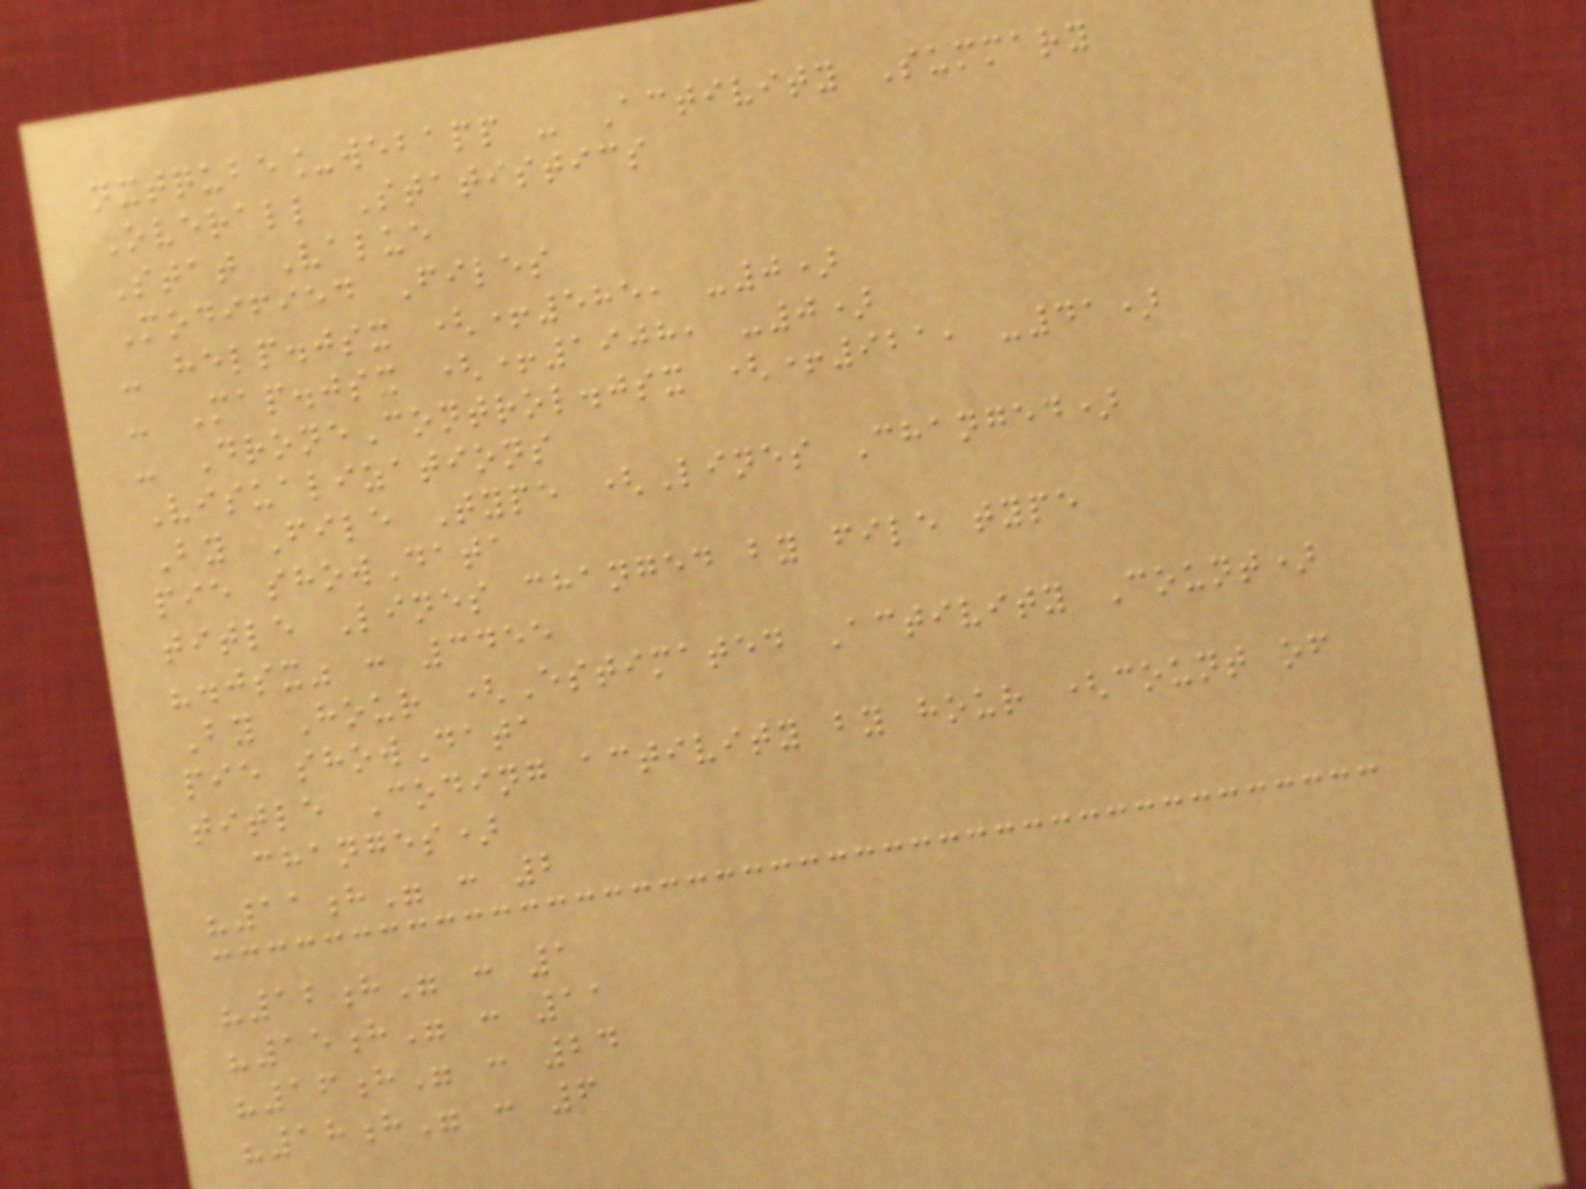nxtqube_webapp - Activity Summary
Overall Statistics
Stat Value
Modified Files
- help.jsx (+585, -0)
- Map.jsx (+1908, -0)
- DroneControl.jsx (+921, -41)
Visualizations
By File Type (Lines Changed)
pie showData
title Lines changed by file type
".jsx" : 3455
By Hour (Estimated Activity Count)
pie showData
title Coding activity by hour (count of
changes)
"11h" : 2
"12h" : 1
"15h" : 11
"16h" : 24
"18h" : 6
